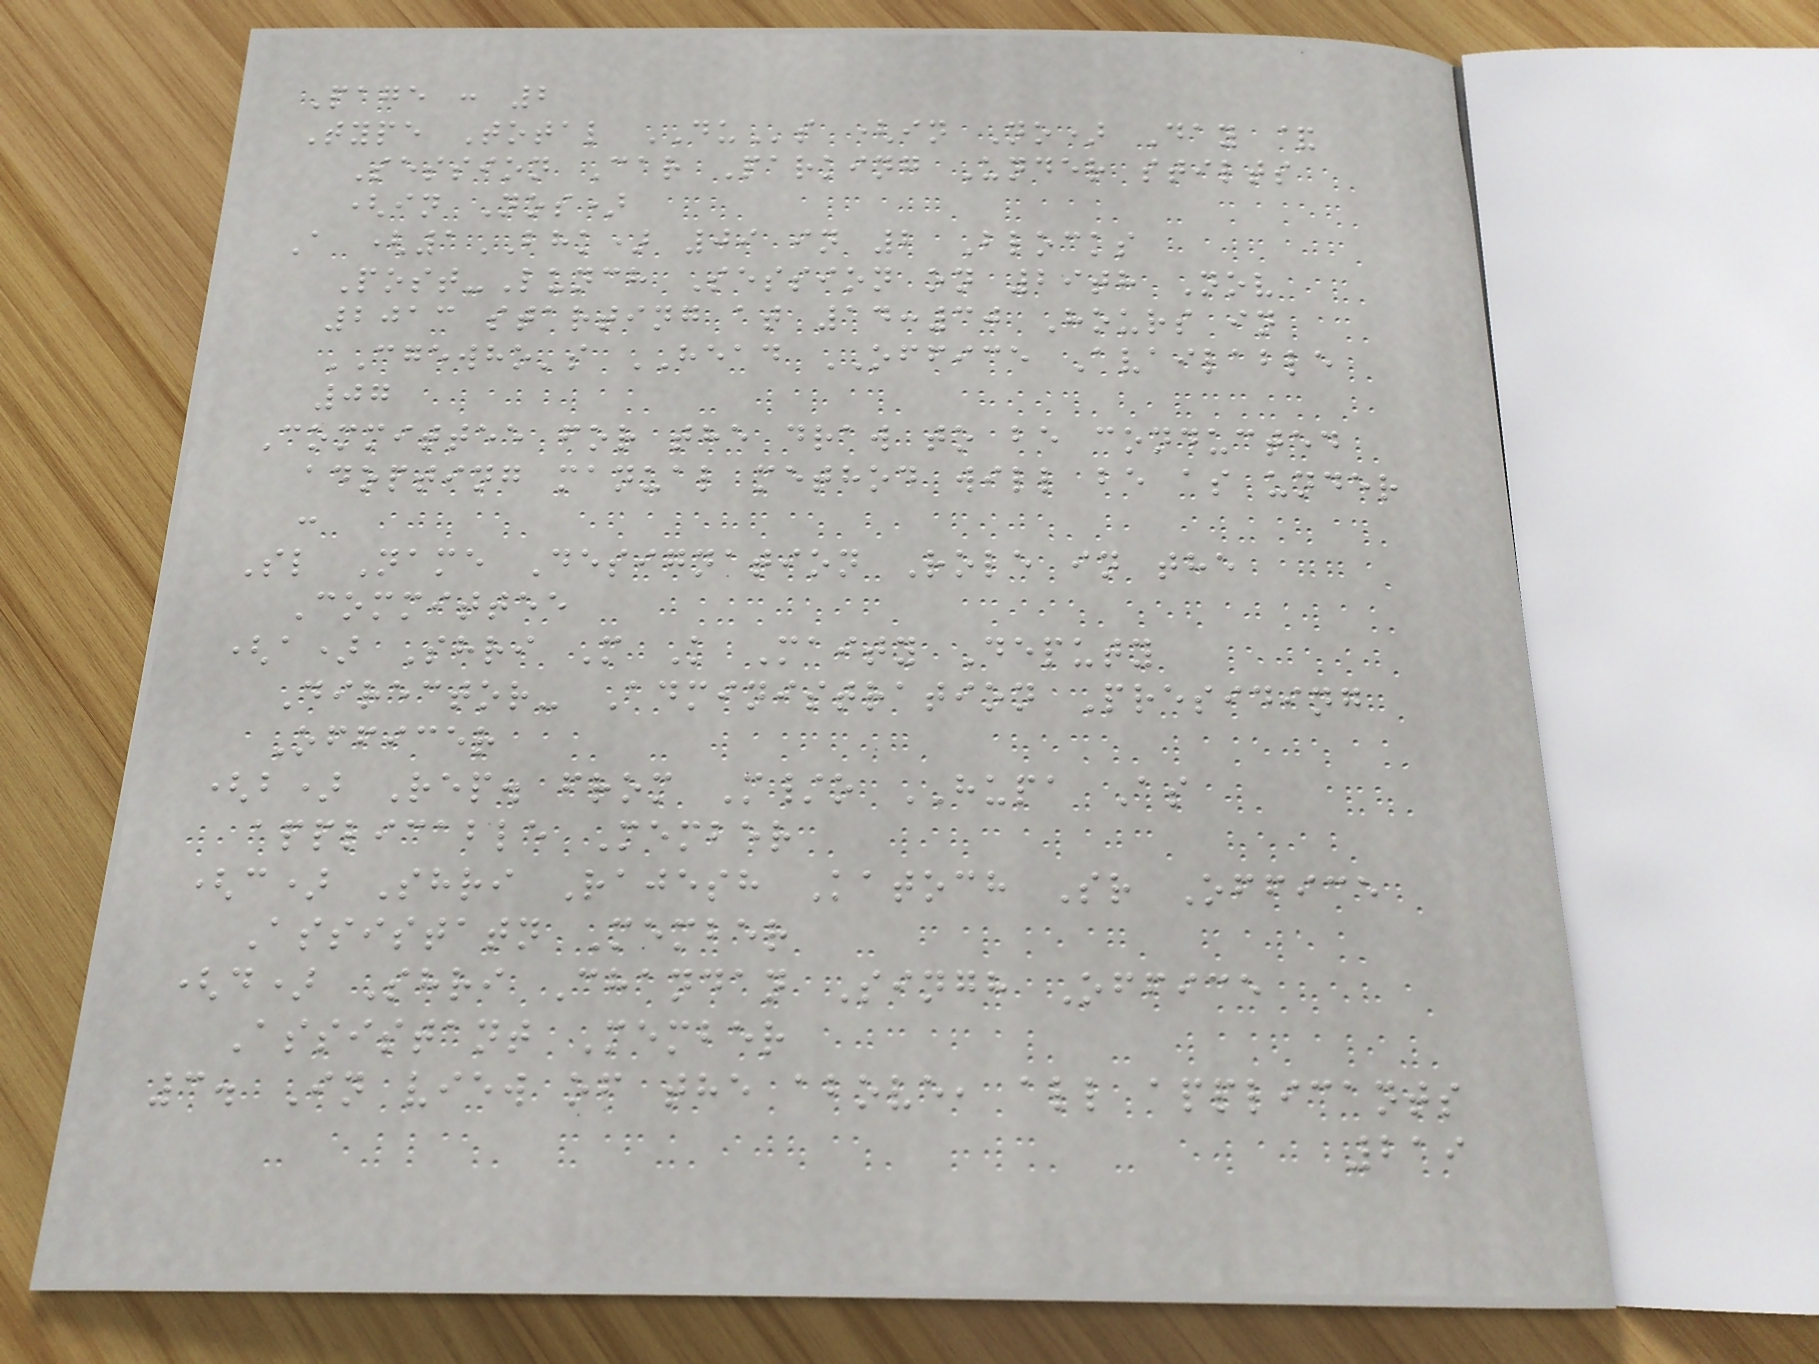Page : 2
Type Total DUs (in No) Day &
Session Car Parking Under stilts
(in Nos)
A (1BHK) 09 in 2 Blocks
Post-Lunch Session on 29th Nov
2013 starting at 14:30 Hours in
CGEWHO's HEAD OFFICE Available
07
Committee for the draw to be conducted
adopting manual method will be as under
:
Sl Name Designation Role in the
Committee
(a) Shri M K Maity Deputy
Director- Administration Presiding
Officer
(b) Rep. from M/o HUPA As
applicable Member
(c) Shri Rajesh Katoch Sr Office
Assistatn Member
(d) Shri Chandan Singh Office
Assistant Member
3. In view of the above, all applicants
219
